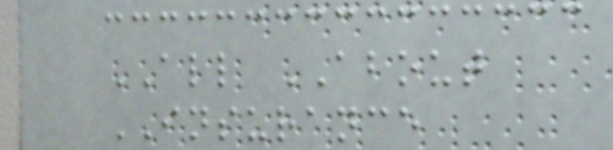ALL ABOUT
INSURANCE
